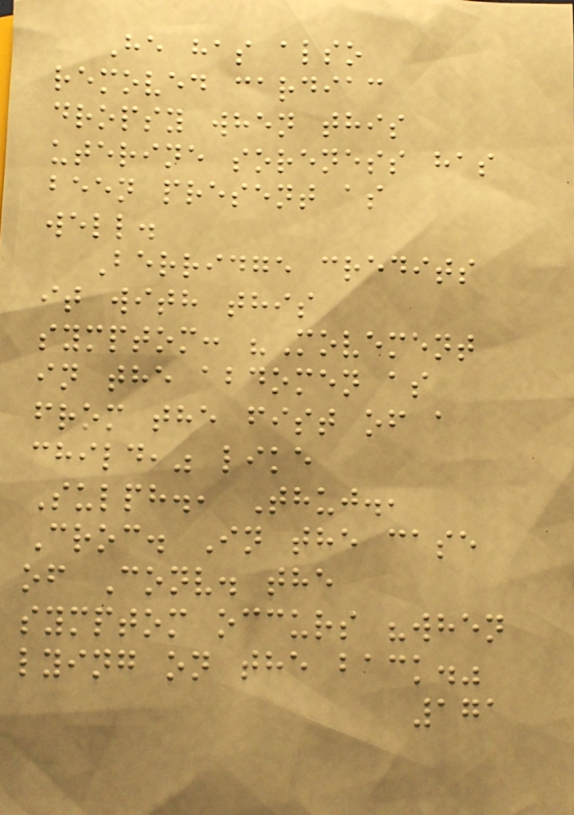He has also
removed cardiac
dropsy when this
uterine soreness has
been present as
well.
Berridge credits
it with this
symptom: "Movement
in the abdomen as
from the fist of a
child," like
Sulph., Thuj.,
Croc. In the case
of Conv. the
symptom occurs "when
lying on the back."
171
